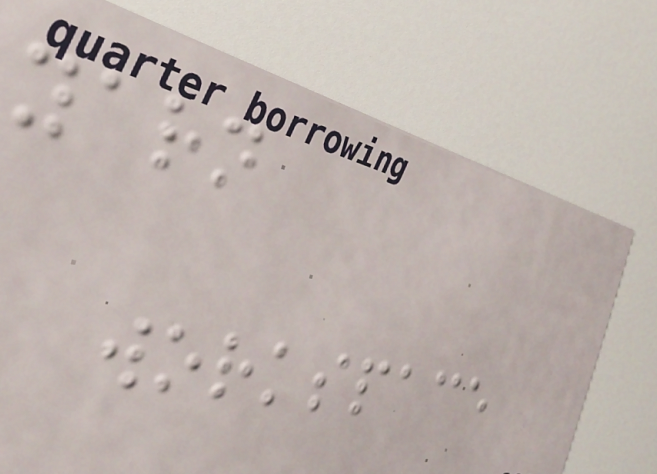yarn
workspace
